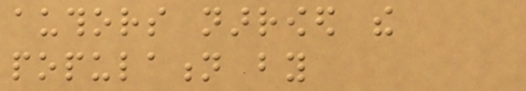authors narrowed the
population by
